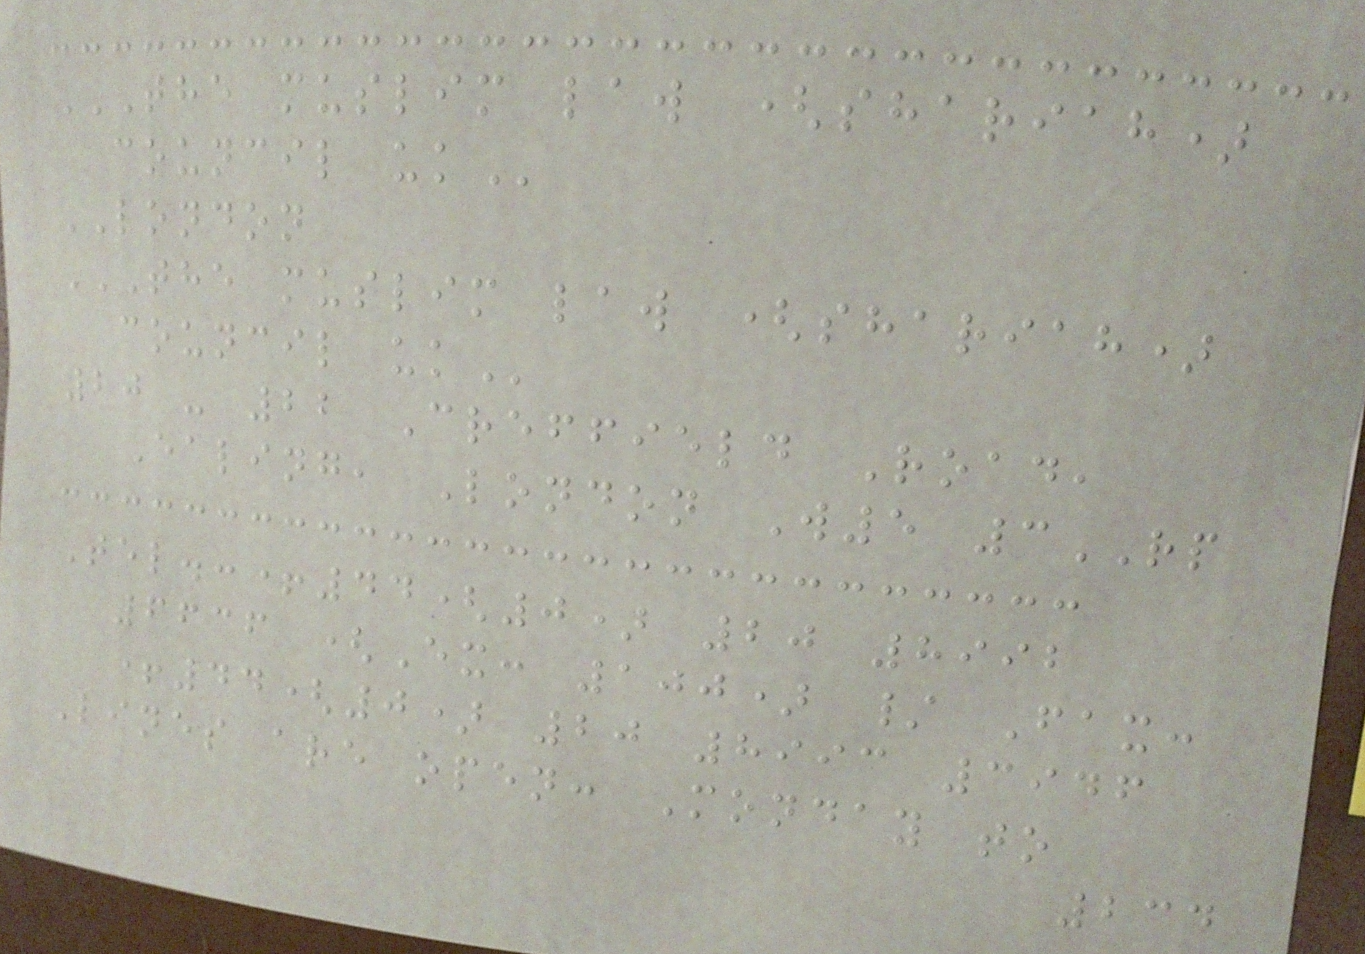THE MUSLIM LAW (SHARIAH)
COUNCIL UK
LONDON
THE MUSLIM LAW (SHARIAH)
COUNCIL UK
20 - 22 Creffield Road,
Ealing, London W5 3RP
Tel.:+44(0) 20 8992
6636 (Ex: 100) / Fax:
+44(0) 20 8993 3946
Lines are open: Monday to
234
